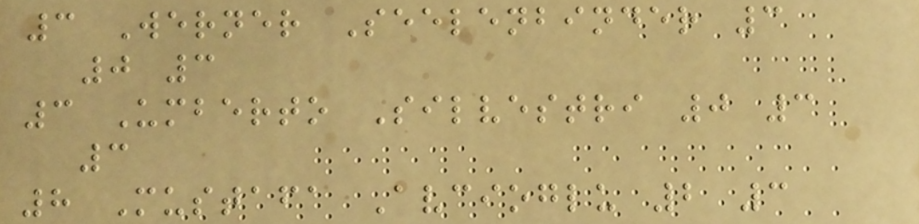3 Werner Seelenbinder 3
0 3
3 Umberto Silvestri 0 3
3
8 Mustafa Avcioglu 2 3
